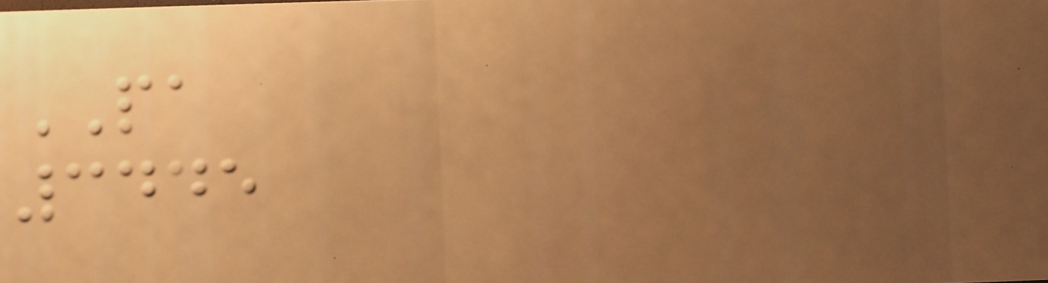PA
3445
